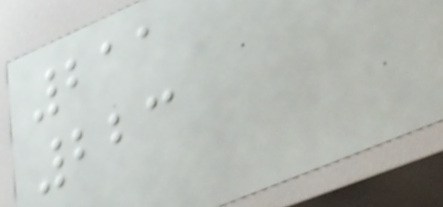211
223
